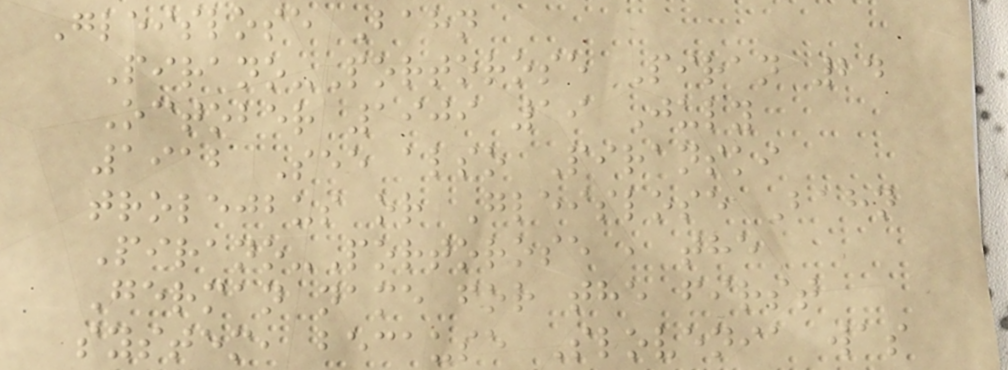Gleislose Bahn
Pirano-Portorose Piran 24
October 1909 19 July
1912 See also Piranski
trolejbus or Gleislose Bahn
Pirano-Portorose , the
German name for the first
system, because Slovenia was
